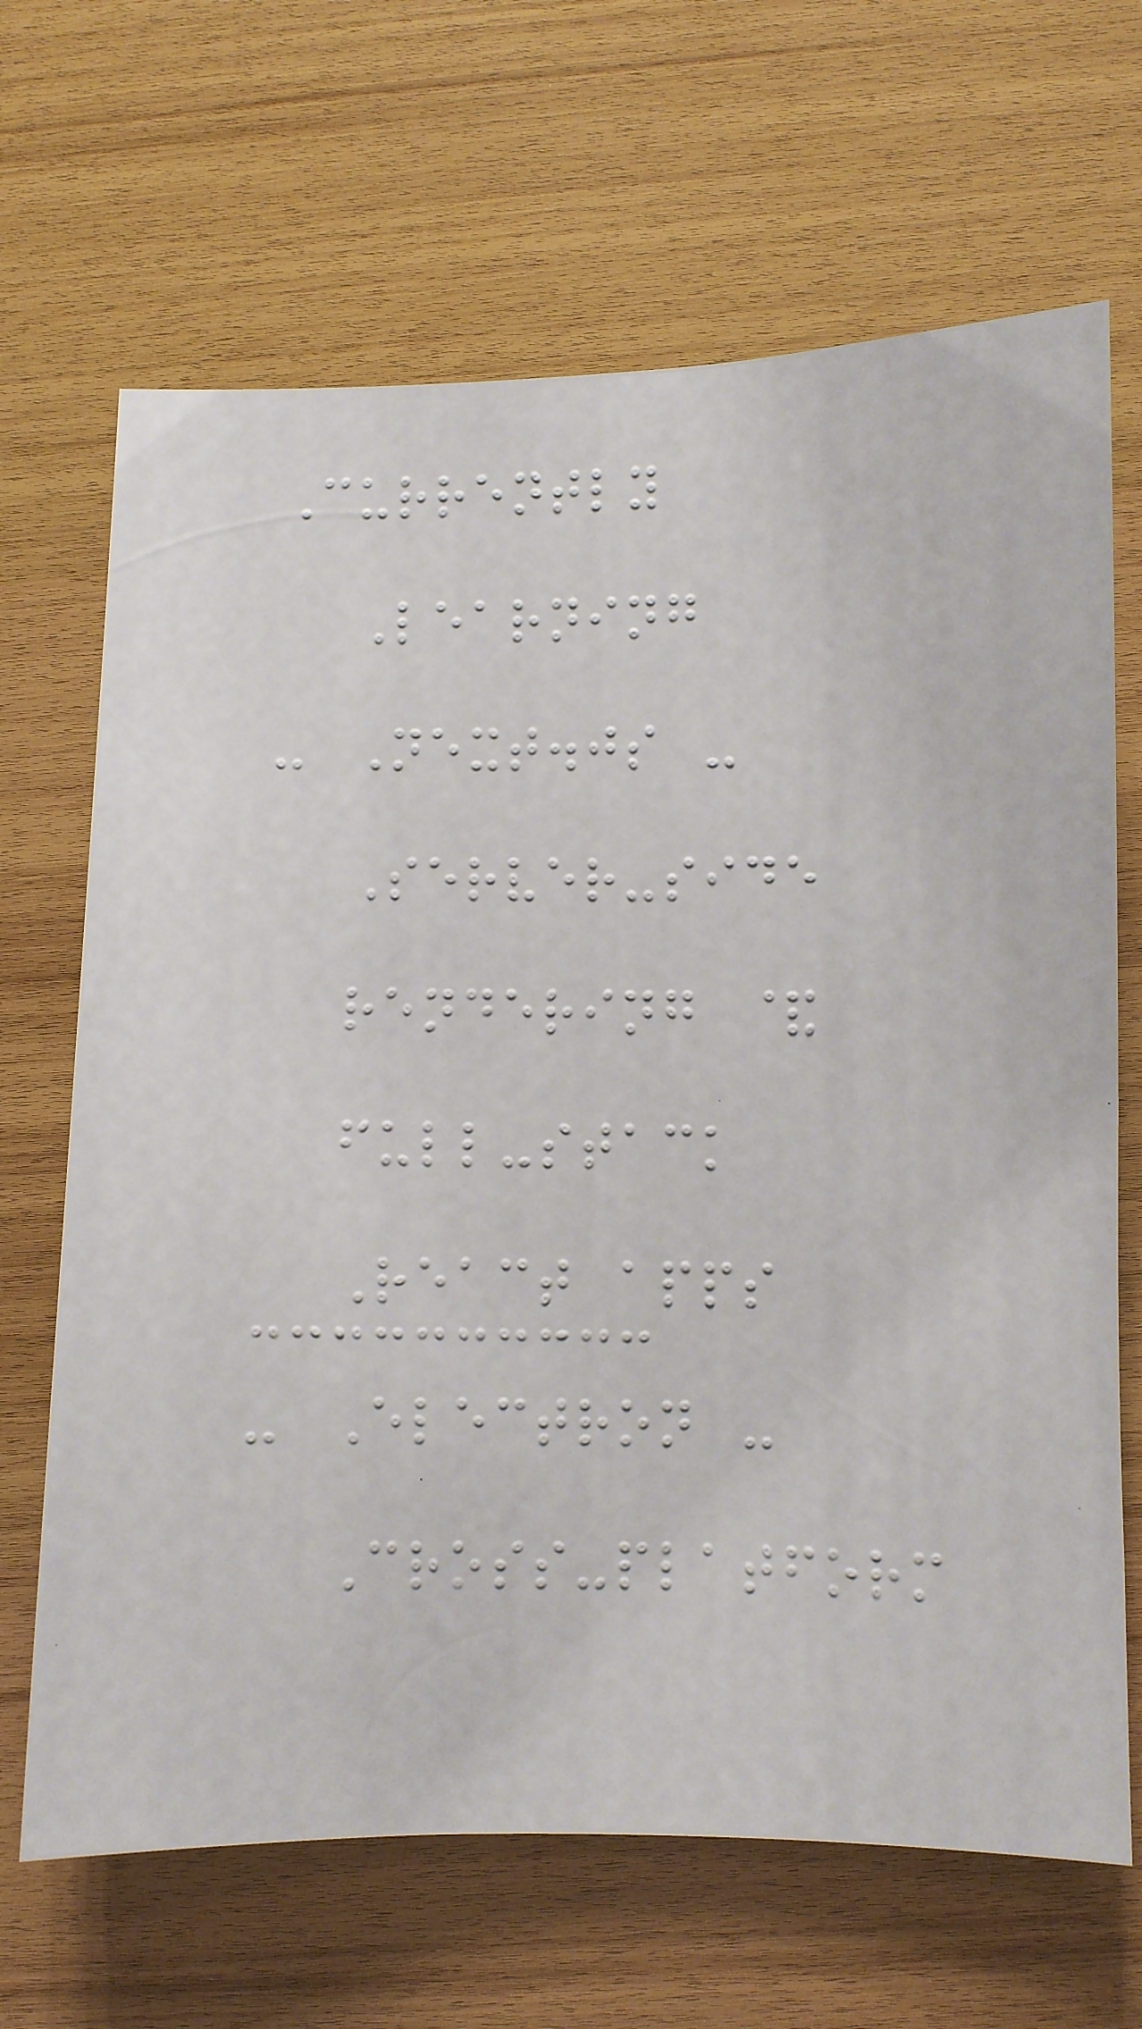Currently
Learning
- Next.js -
Server-side
rendering &
full-stack
React apps
- Electron -
Cross-platform
